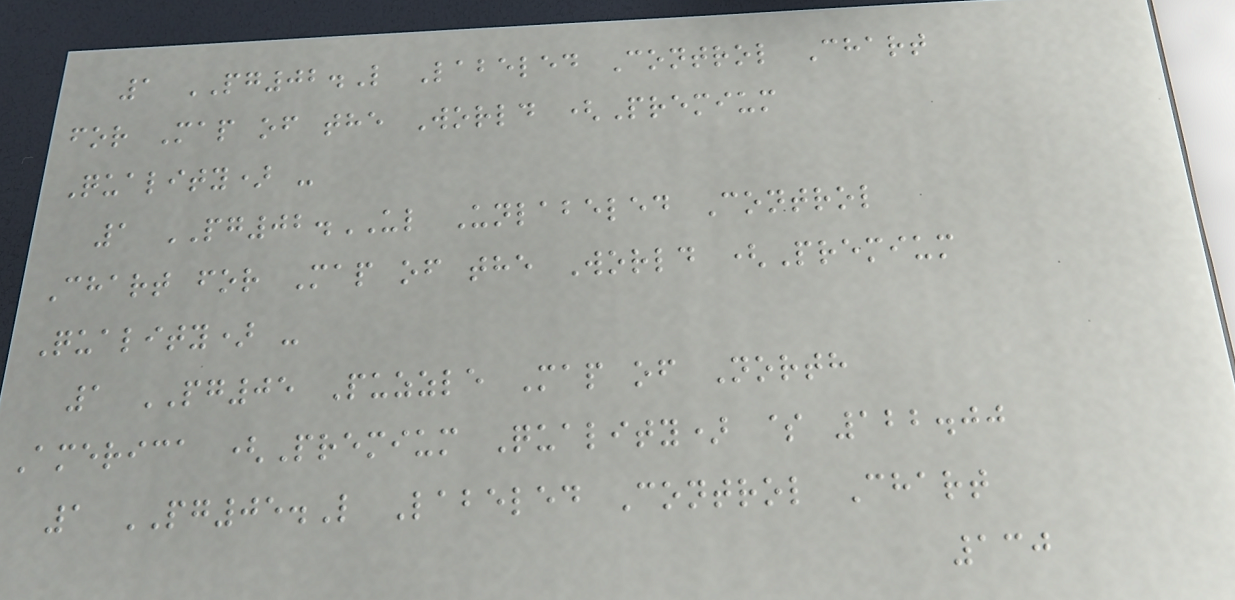1 PG02.L Labeled Control Chart
for Map of the World (Premium
Quality) -
1 PG02.UL Unlabeled Control
Chart for Map of the World (Premium
Quality) -
1 PG05 Puzzle Map of North
America (Premium Quality) $ 122.00
1 PG05.L Labeled Control Chart
130
